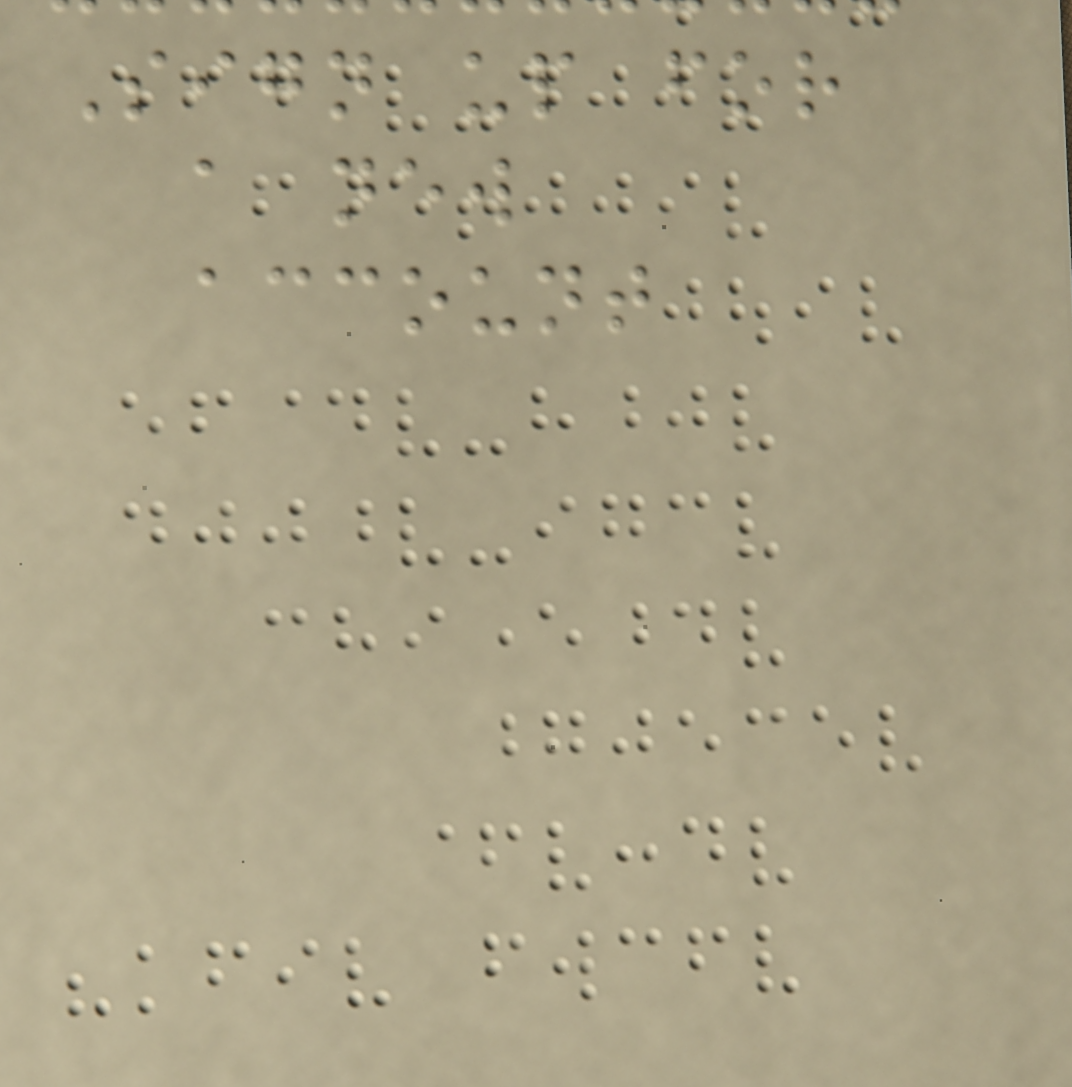Sign up for
a new
account
